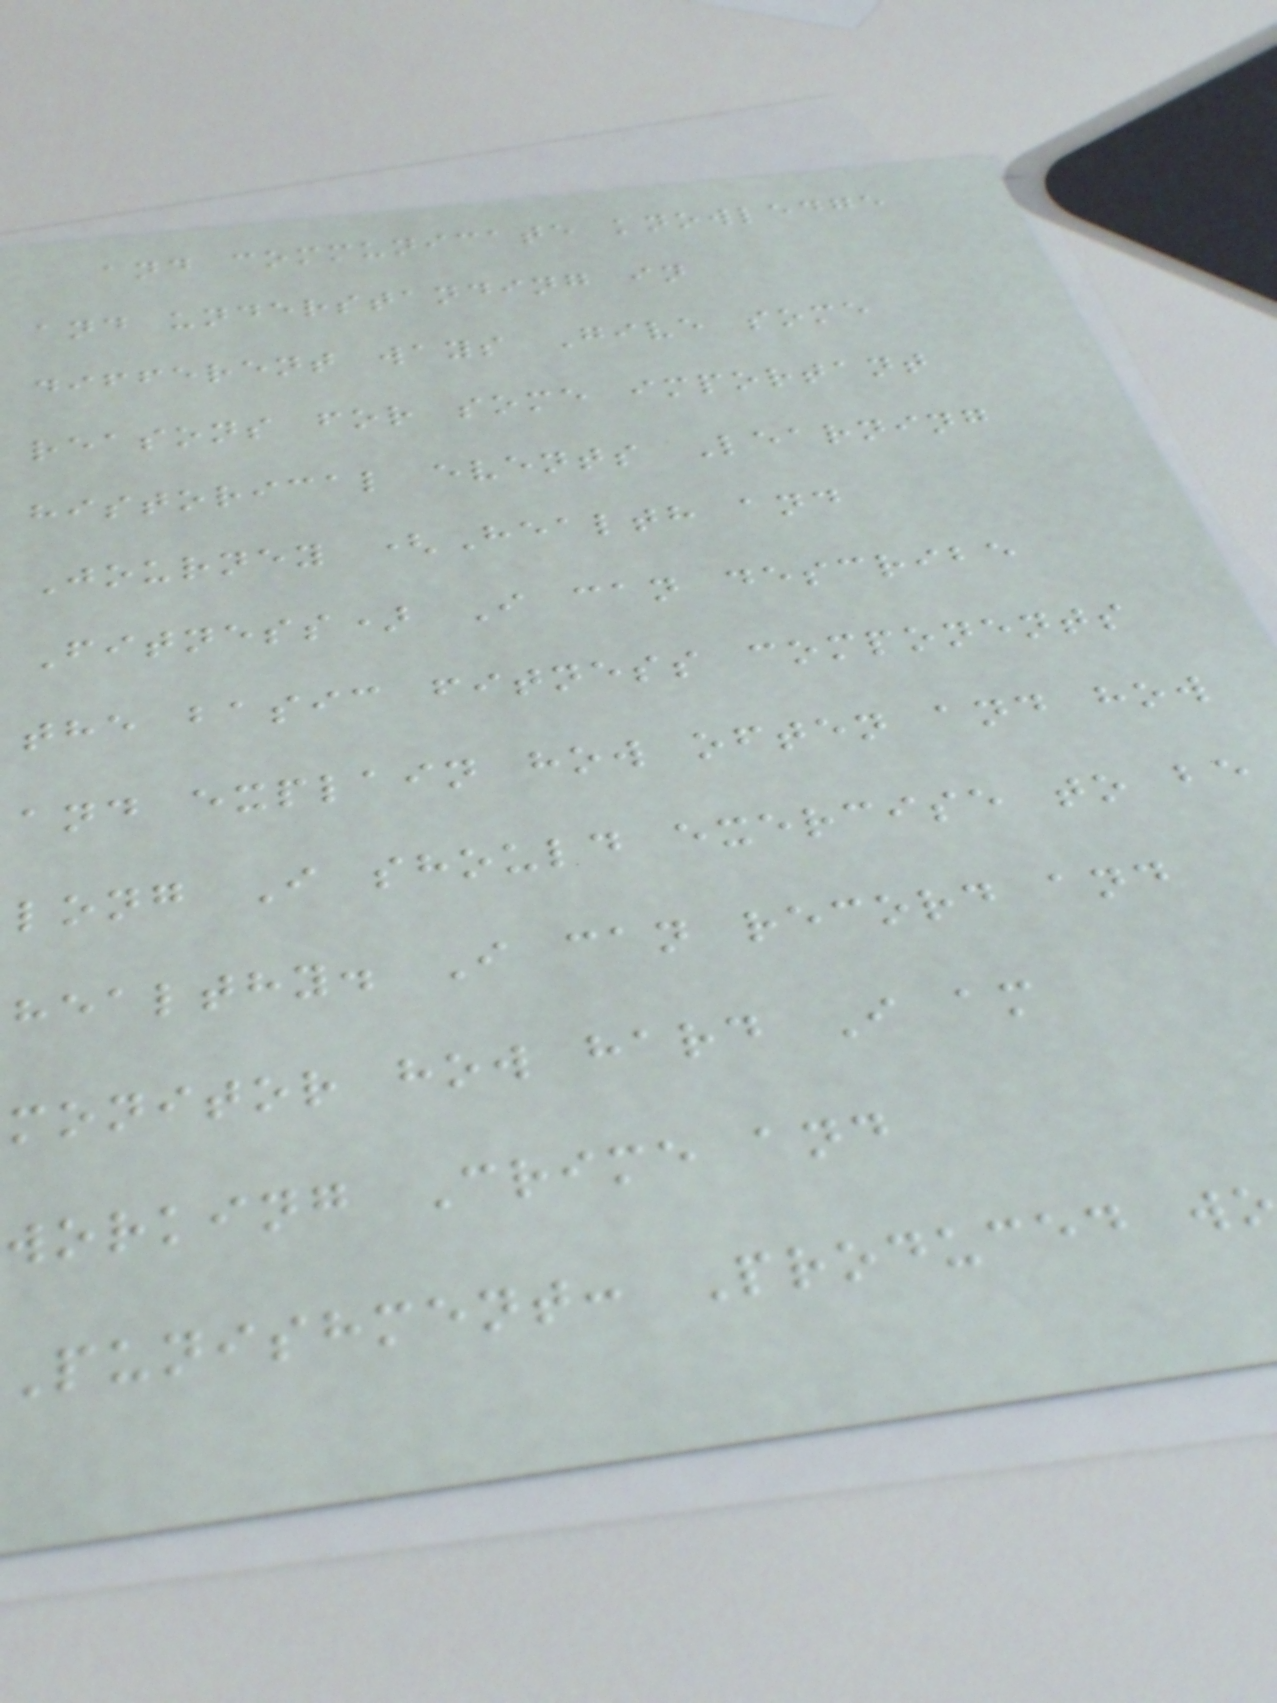and communicate knowledge
and understanding in
different ways Give some
reasons for some important
historical events Learning
Journey (Health and
Fitness) I can describe
the basic fitness components
and explain how often and how
long I should exercise to be
healthy. I can record and
monitor how hard I am
working Crime and
Punishment: Produced w
